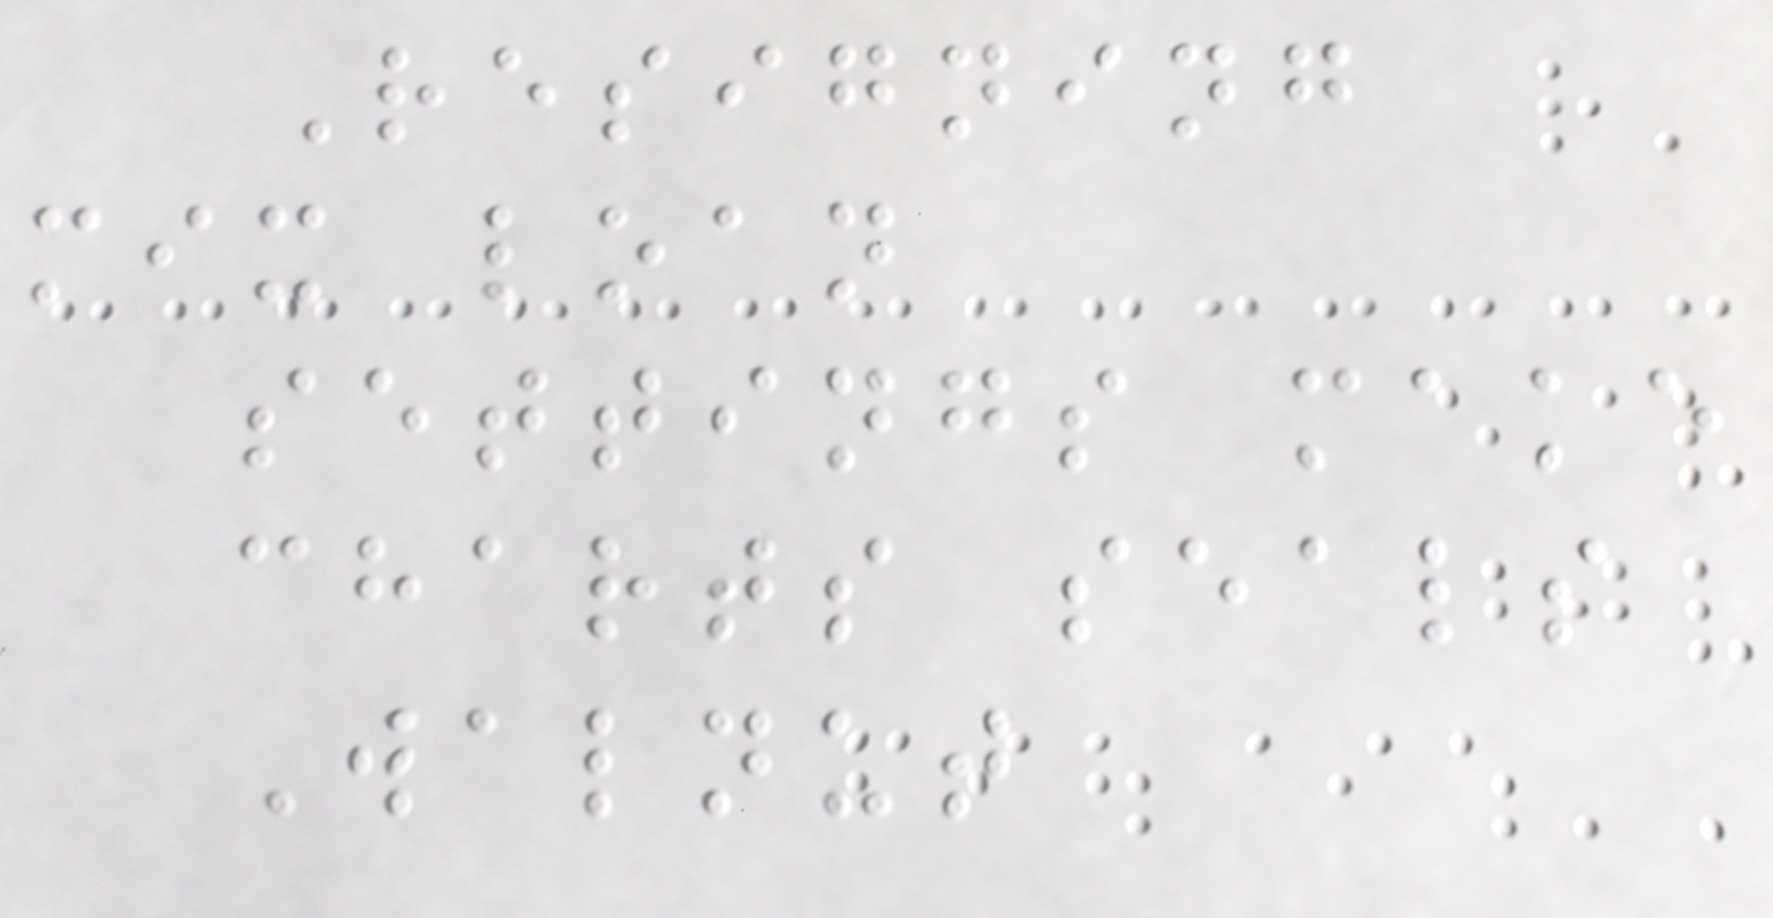Resigning
mix loan
settings make
charts seals
Walnut
